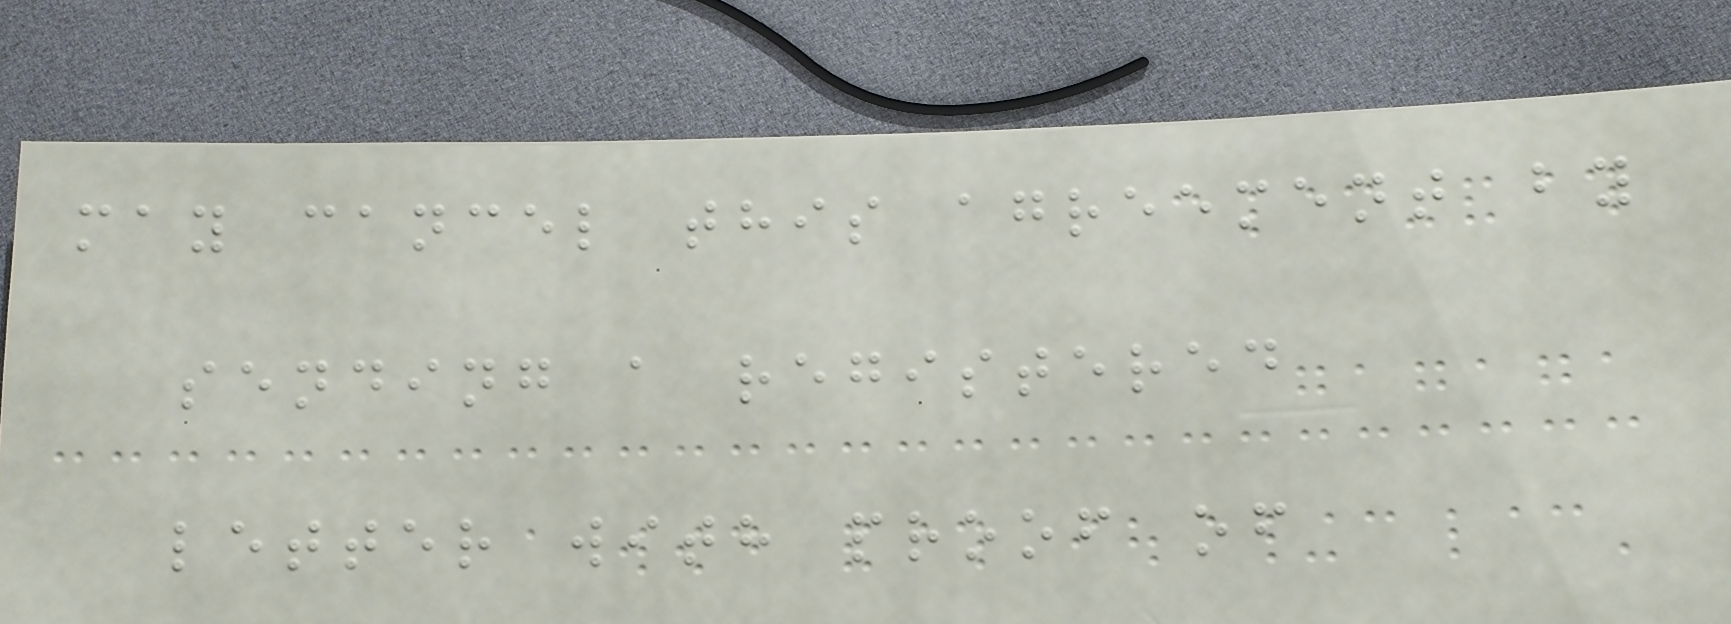may cancel this agreement by
sending a registered
letter with proof of
